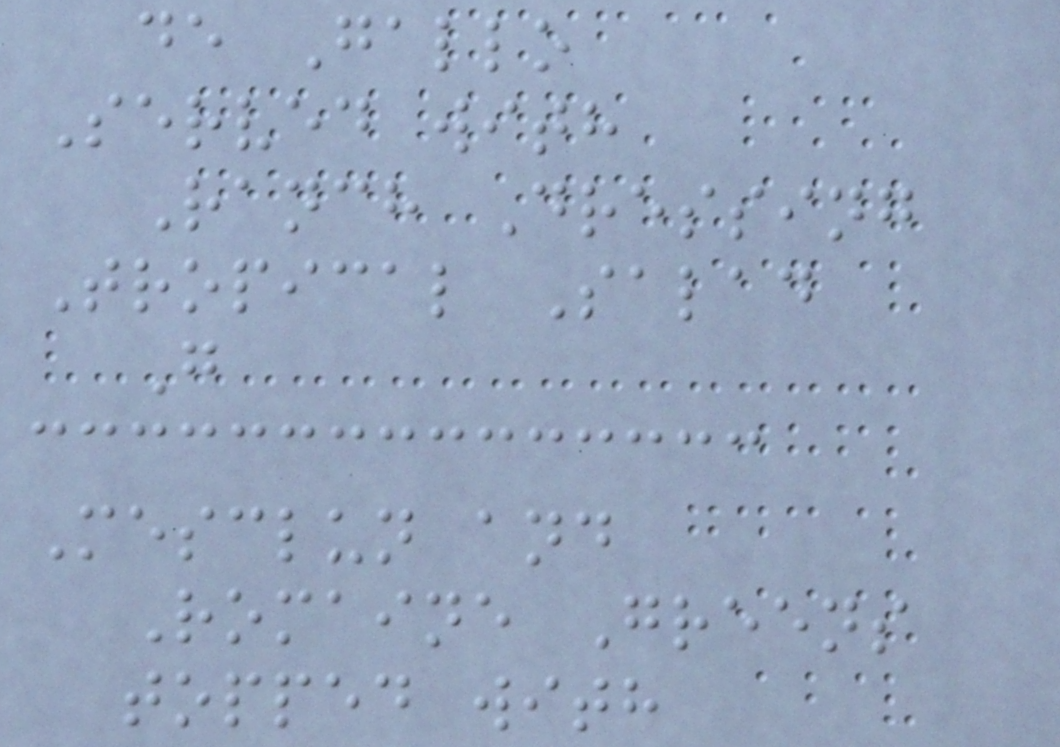de Gallo
Served with
Ranch Dressing
Tropical Salad
G
Mesclun and
Romaine Greens
topped with
